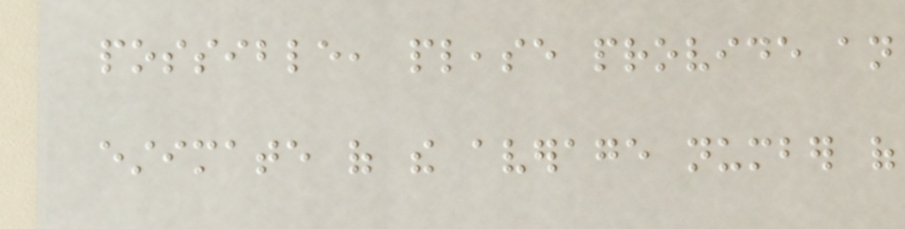possible, please provide an
estimate of the average number of
